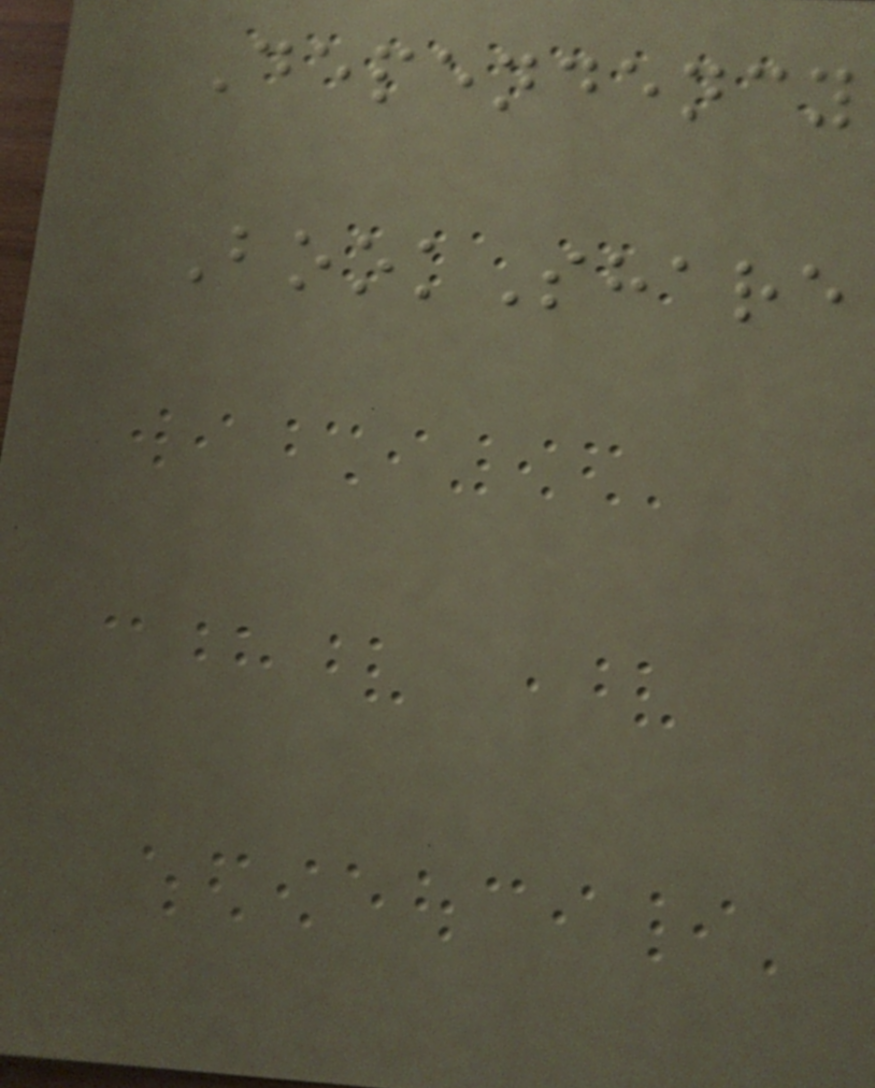Dependency
BookShare
